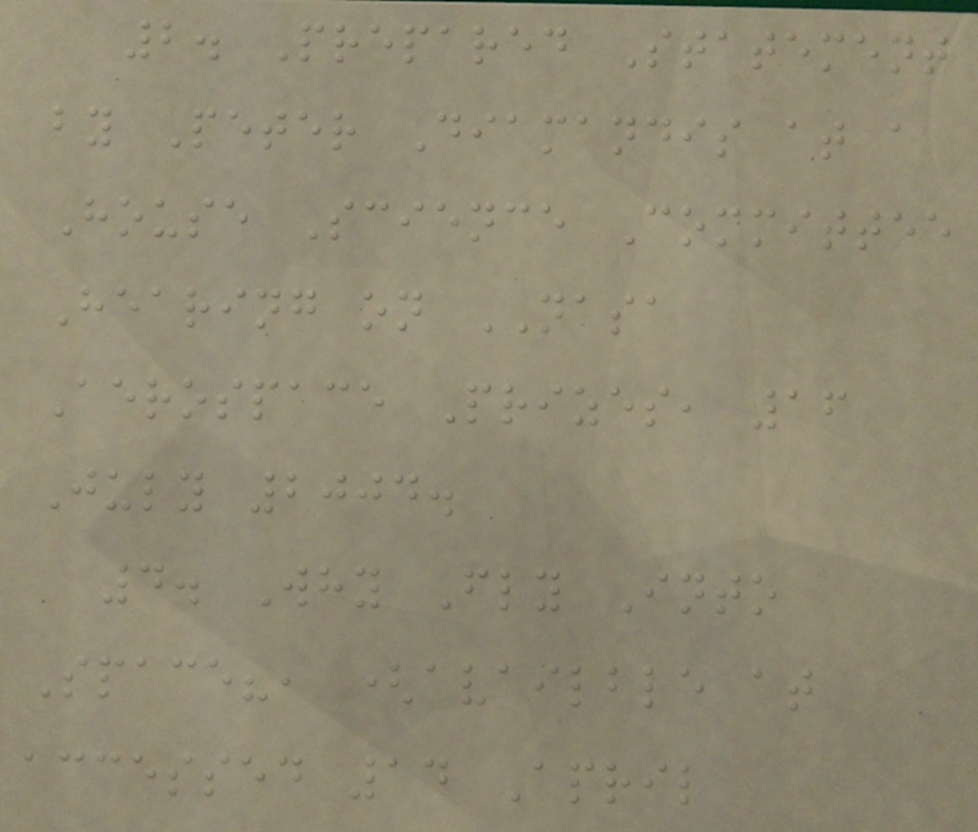2. Prepared Statement
by Peter Diamandis at a
House Science Committee
Hearing on NASA
Aerospace Prizes, 16
July 2004.
4. Why Fly Into
Space?, (availble at
accessed 14 April
